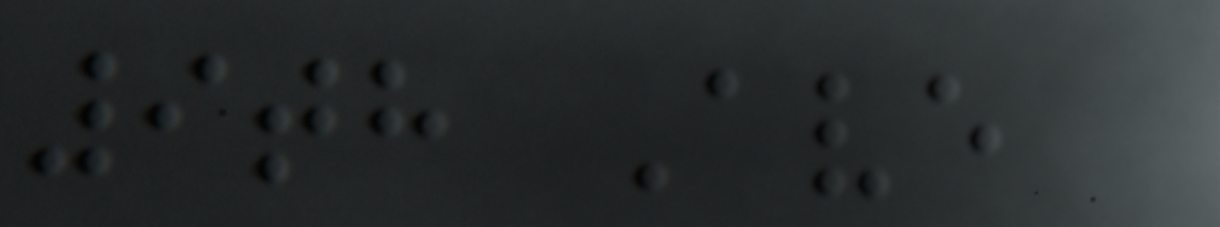9th Ave
